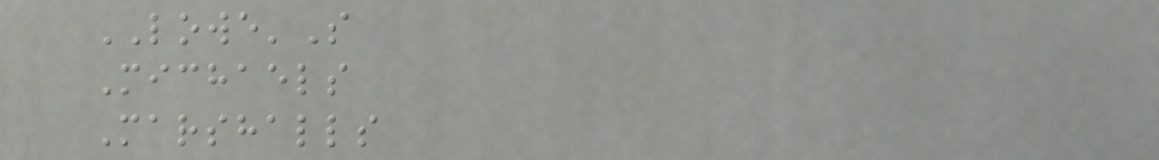LOWE'S
Michaels
Marshalls
